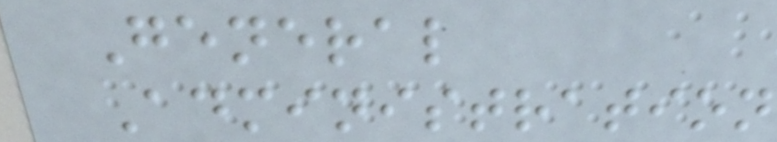General
Administration
